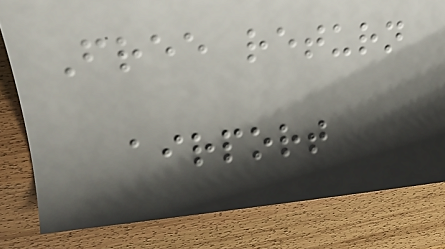Free return
airport
